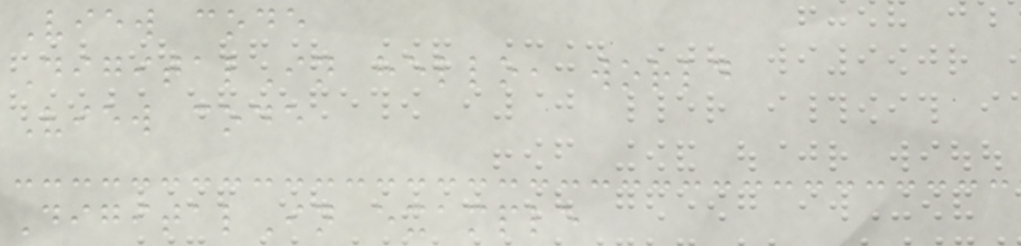View code
DigitalIn hello, world
View code
DigitalIn example
